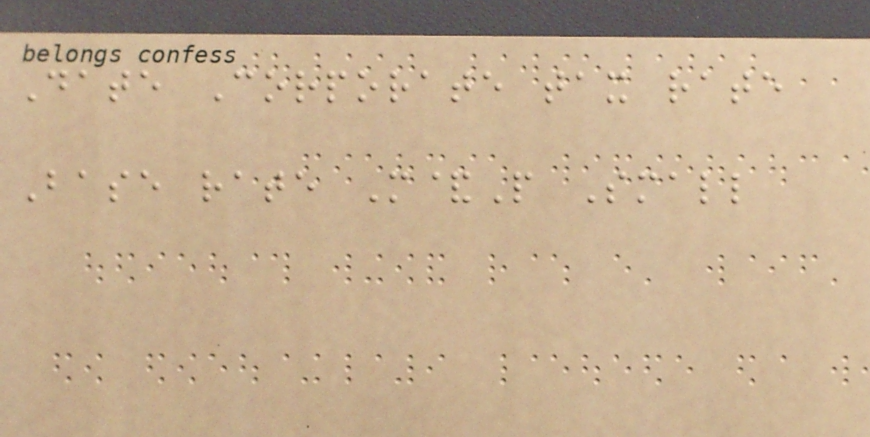Date Corporate tax rate
Base rate M&P Small
